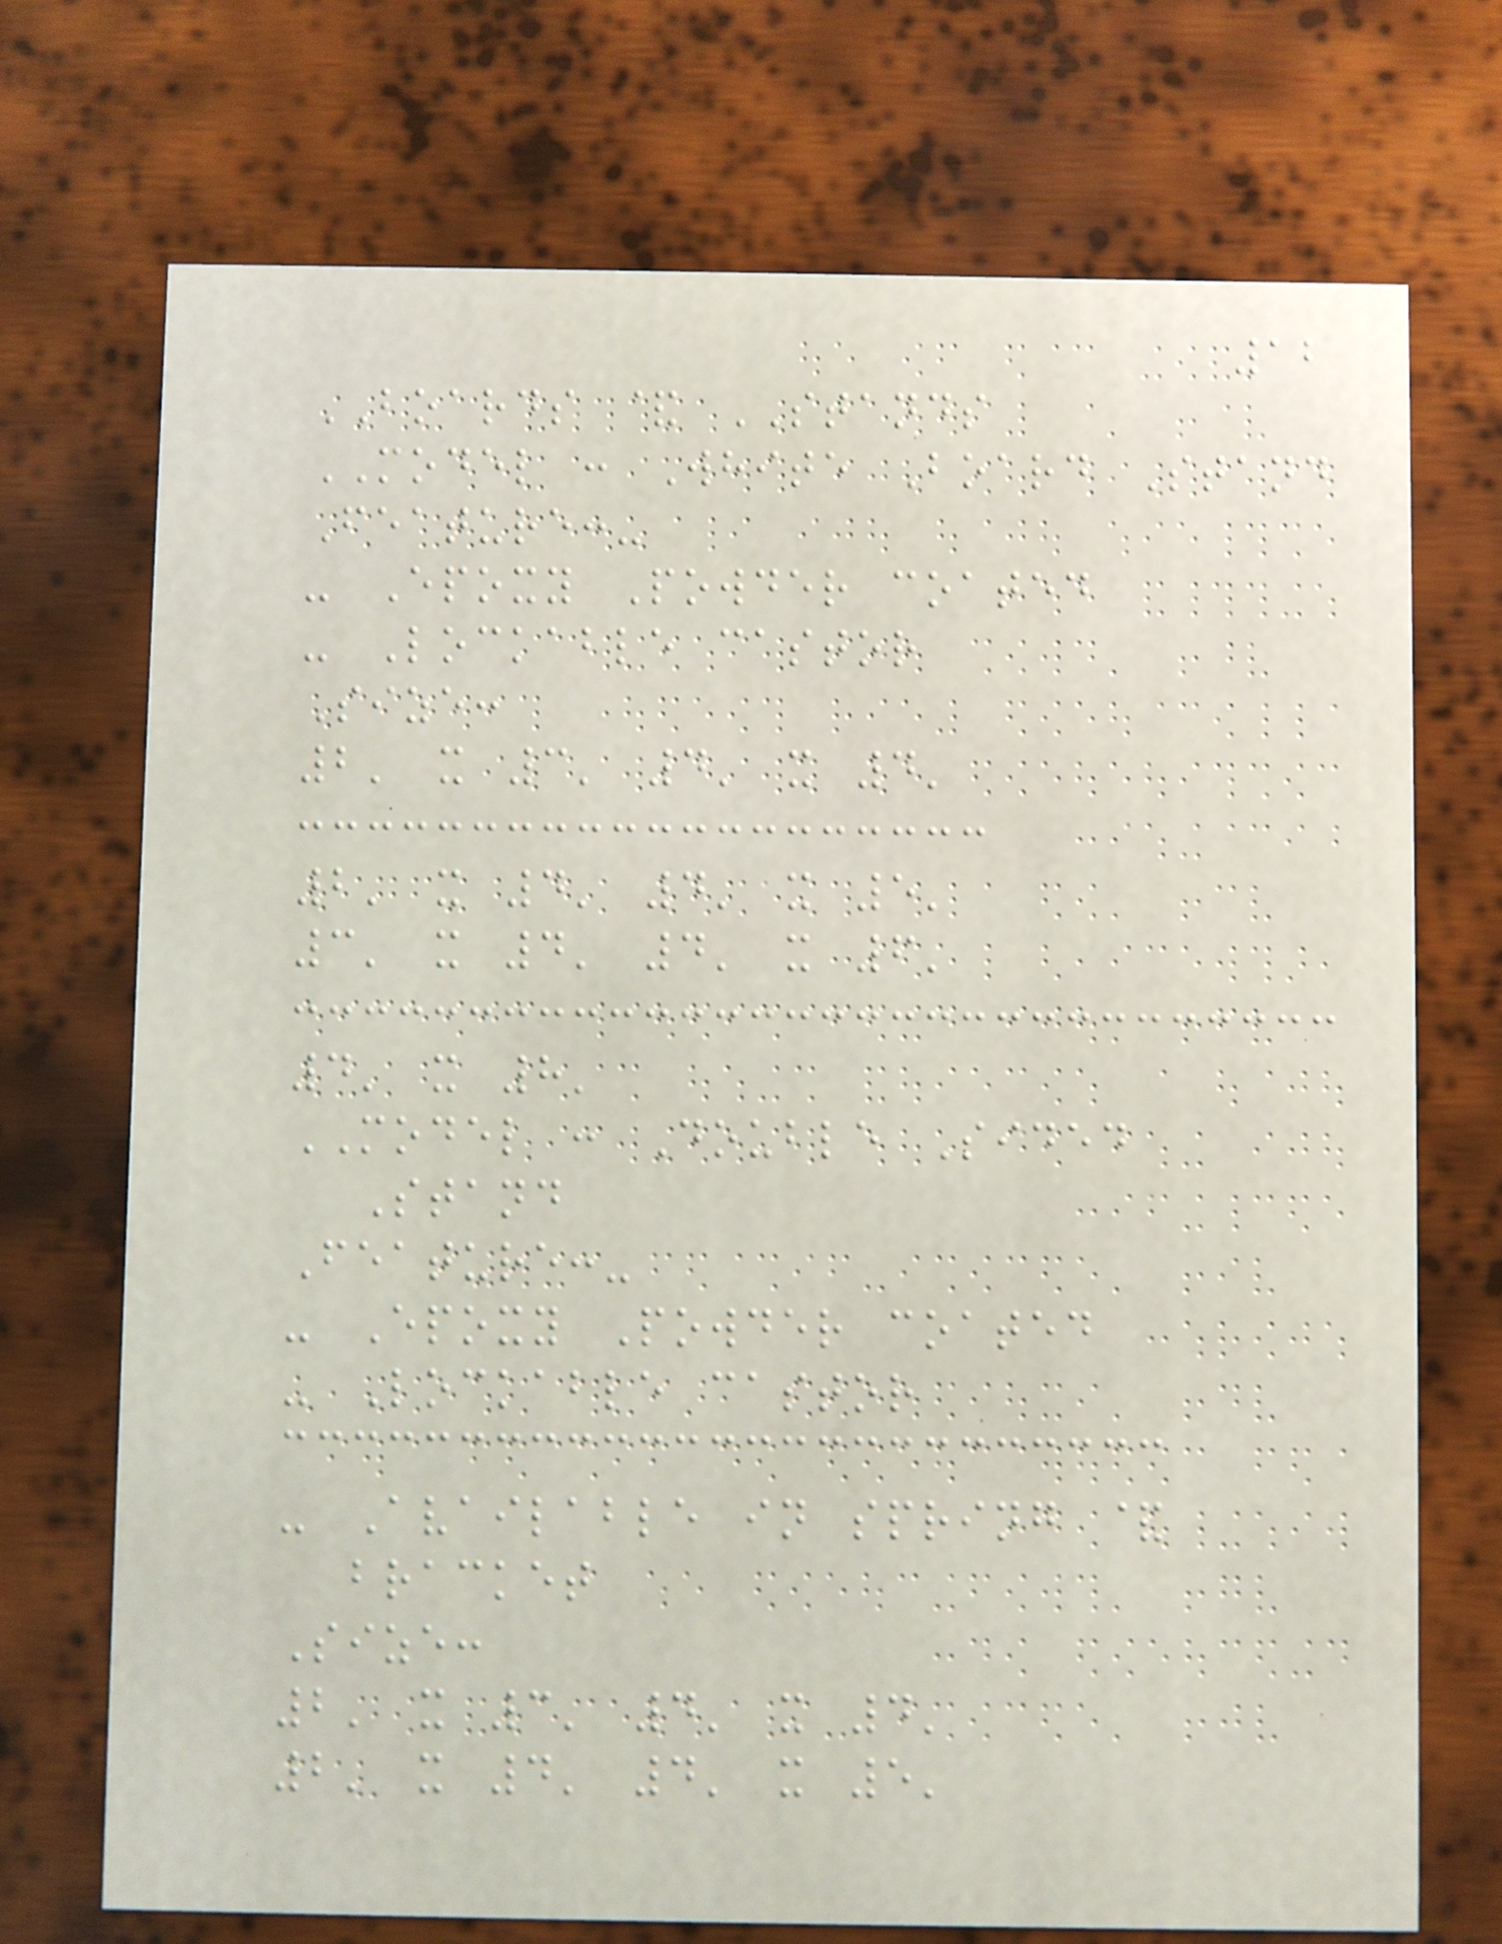12
BOARDS & STANDS
MODEL : White Board Stand
Feature:-
- Epoxy Powder coated
- Lockable castor
Size:
2' x 3' 4' x 4'
2' x 4' 4' x 5'
3' x 4' 4' x 6'
4' x 8'
MODEL : Double Sided
Stand
Feature:-
- Epoxy Powder coated
- Lockable castor
- Available in spring &
bracket
Size:
2' x 3' 4' x 4'
2' x 4' 4' x 5'
